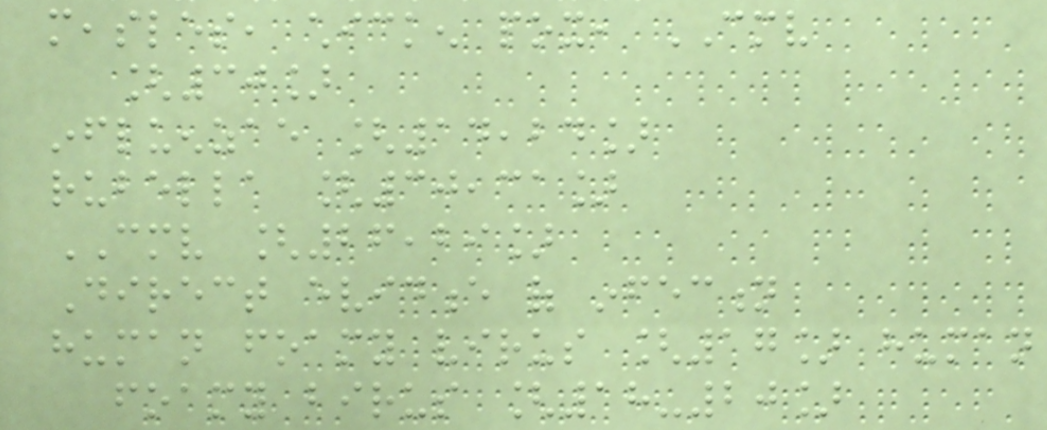measles, chicken pox, CMV
[30]
influenzae [14,24]
rubella [30,31]
CMV [26,29]
Direct evidence of infection
human foamy virus [17] human
foamy birus [18-20]
